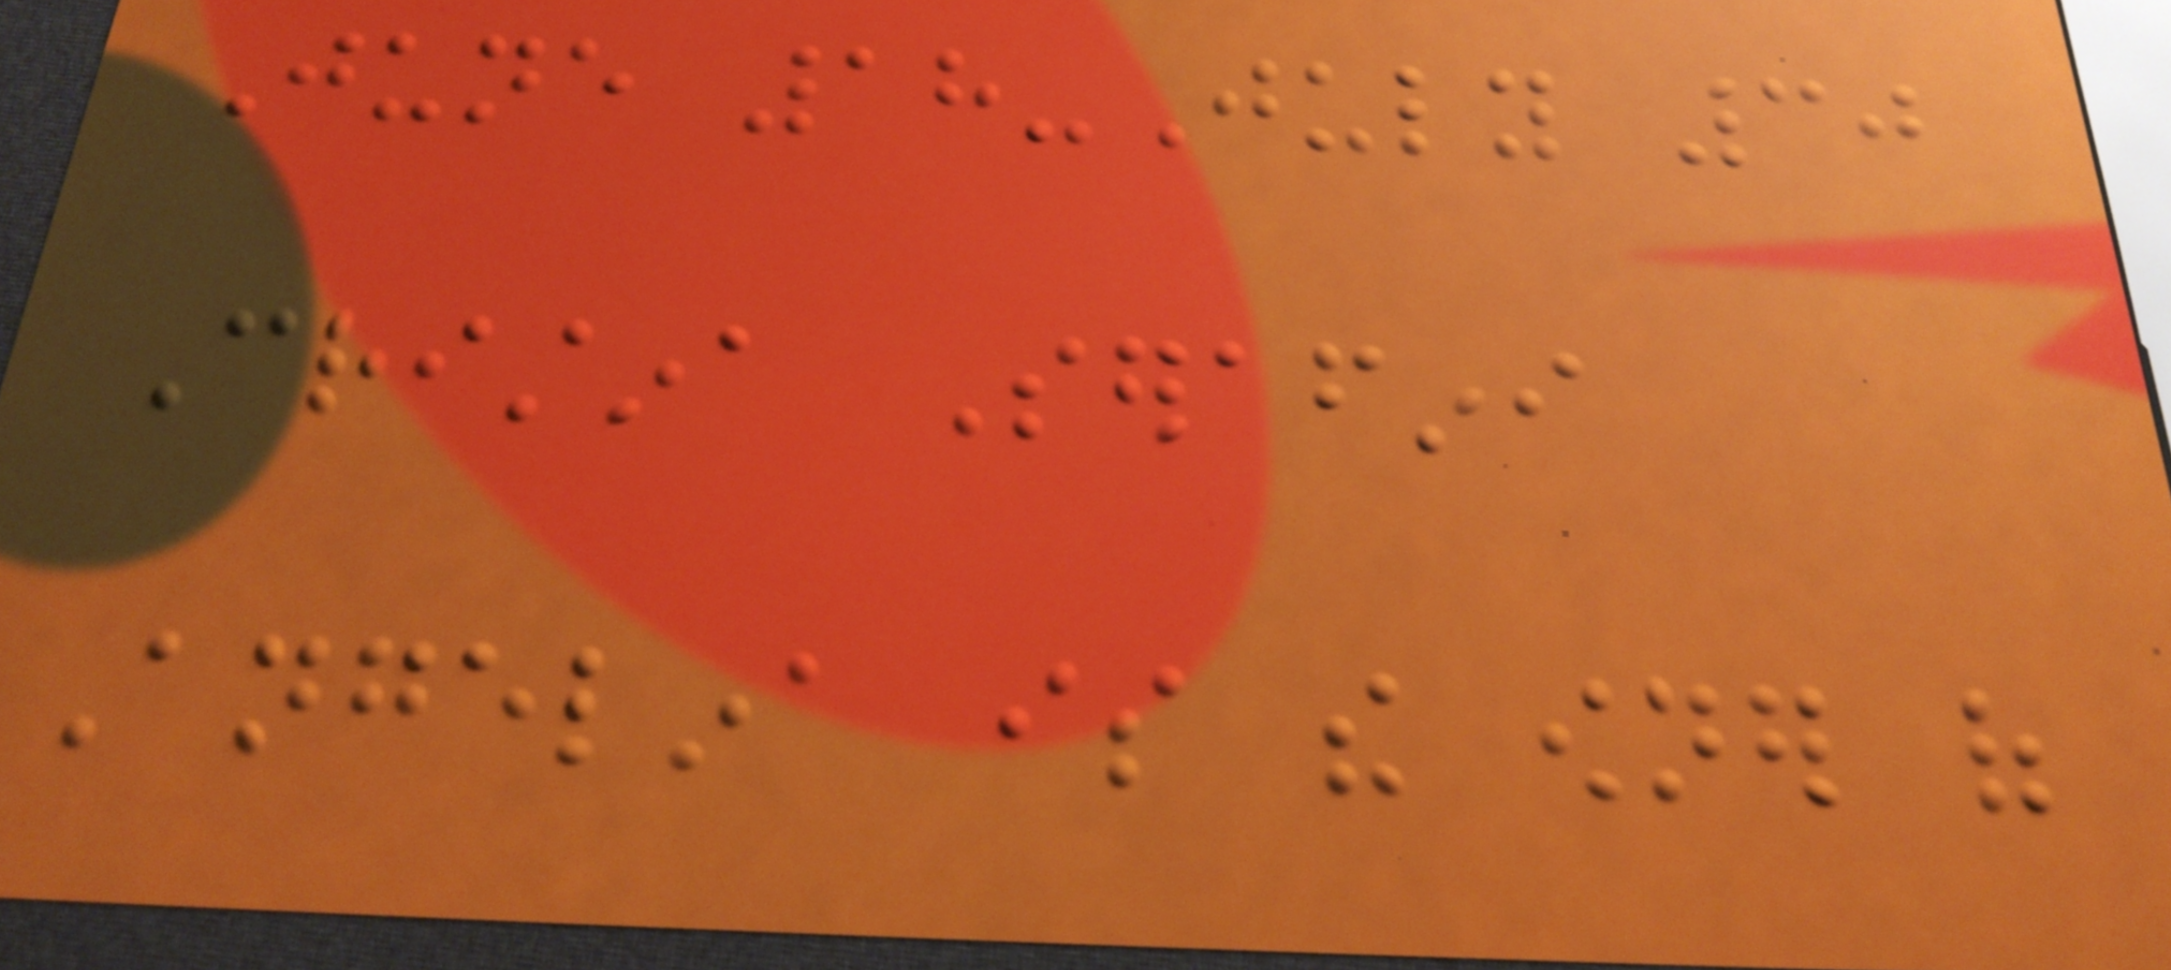June 18-July 30
Cristina Serafini
Angelina is the owner of
